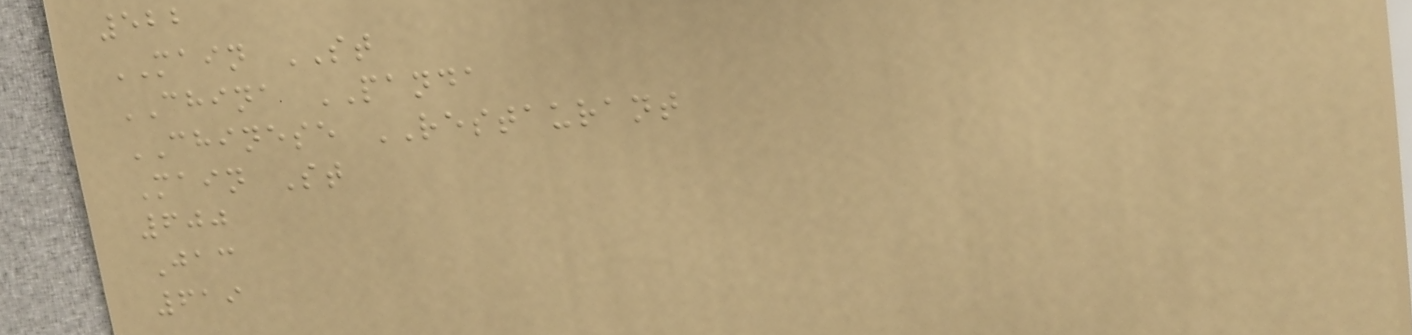522
MAIN ST
CHINA PANDA
CHINESE RESTAURANT
Main St
600
Jac
619
